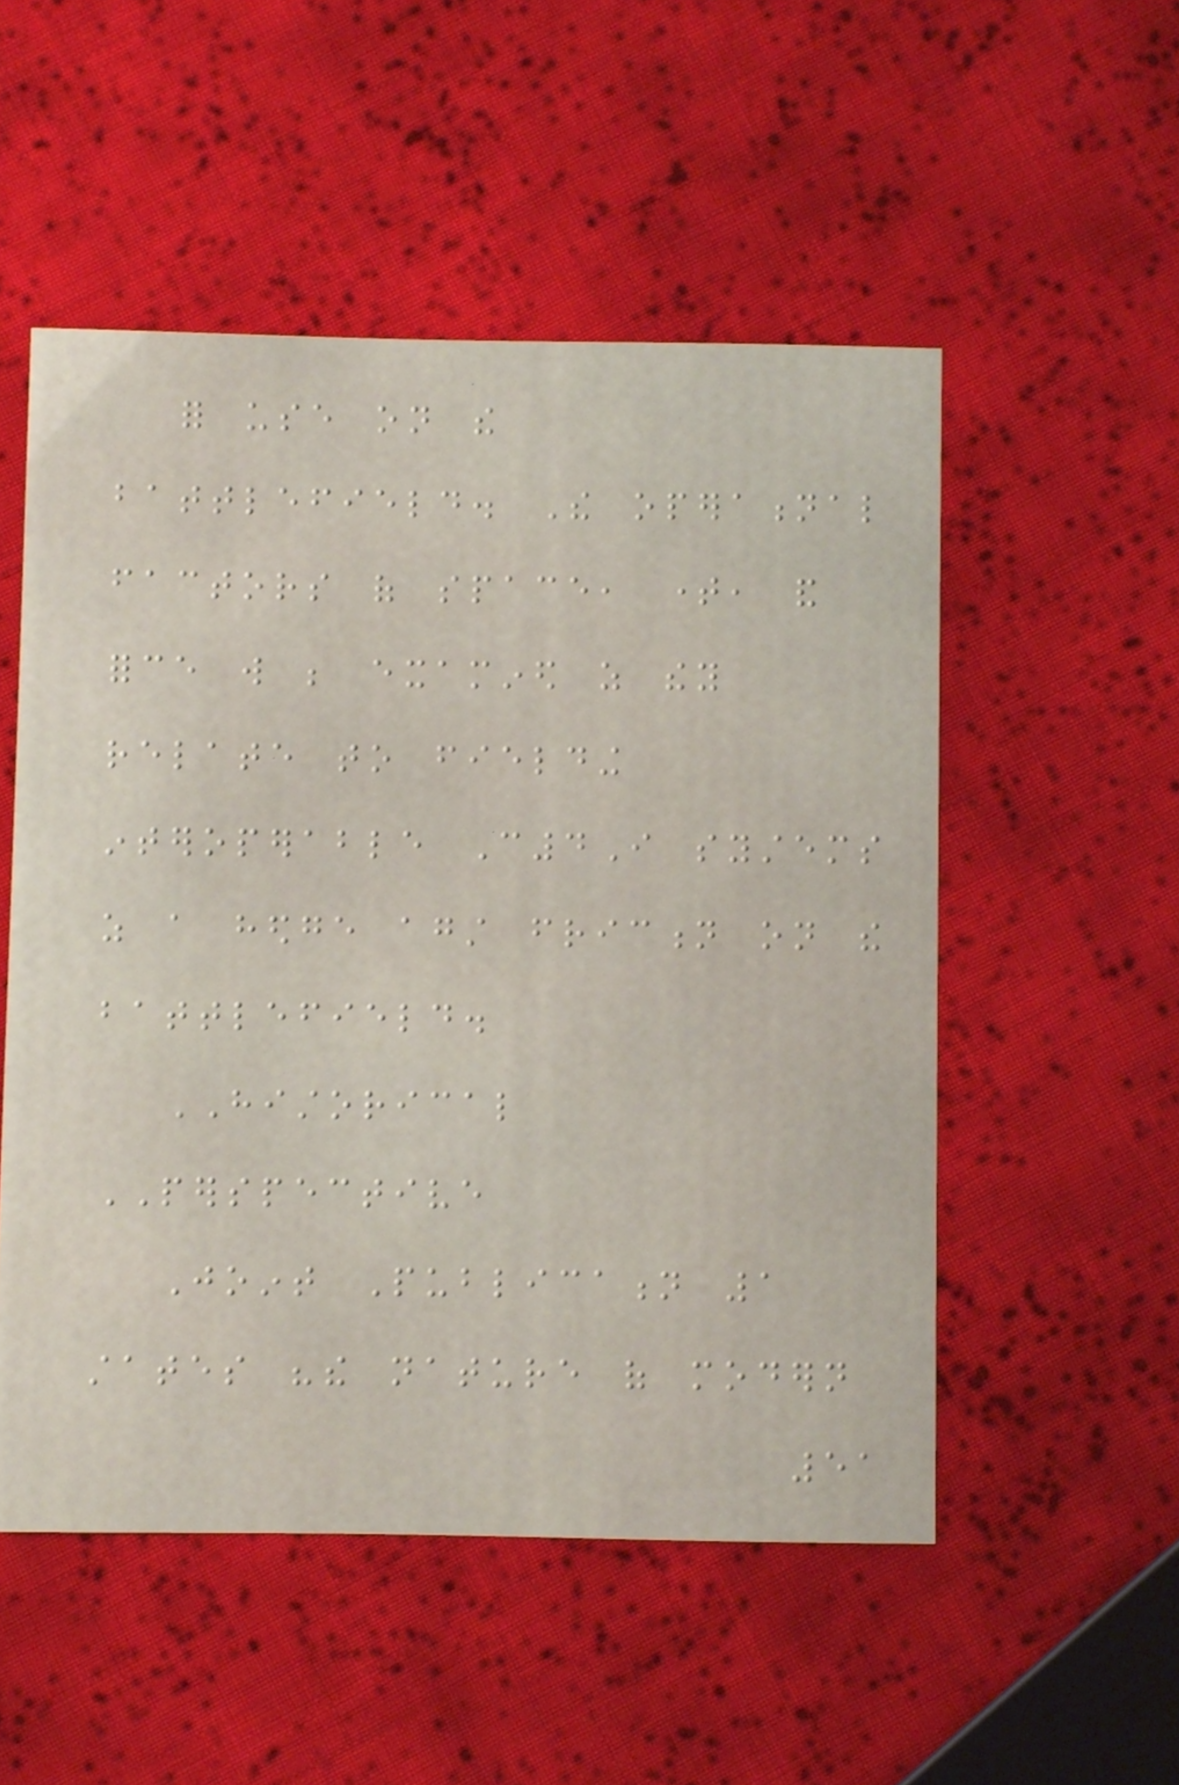for use on the
battlefield. The operational
factors of space, time, and
force will be examined as they
relate to fielding
interoperable C4I systems
as a hedge against friction on the
battlefield.
HISTORICAL
PERSPECTIVE
Joint Publication 1
states "the nature of modern
51
